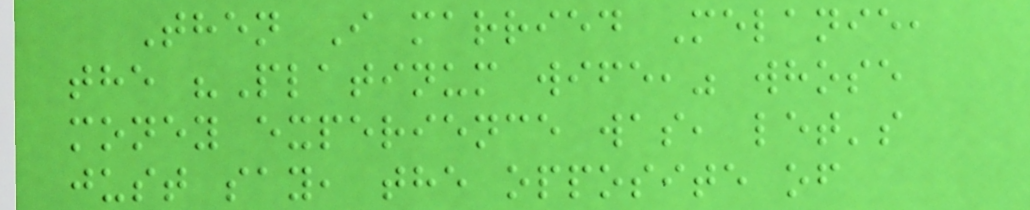Then I married Melanie,
the "Platinum wife," whose
money experience was, let's
just say, the opposite of
